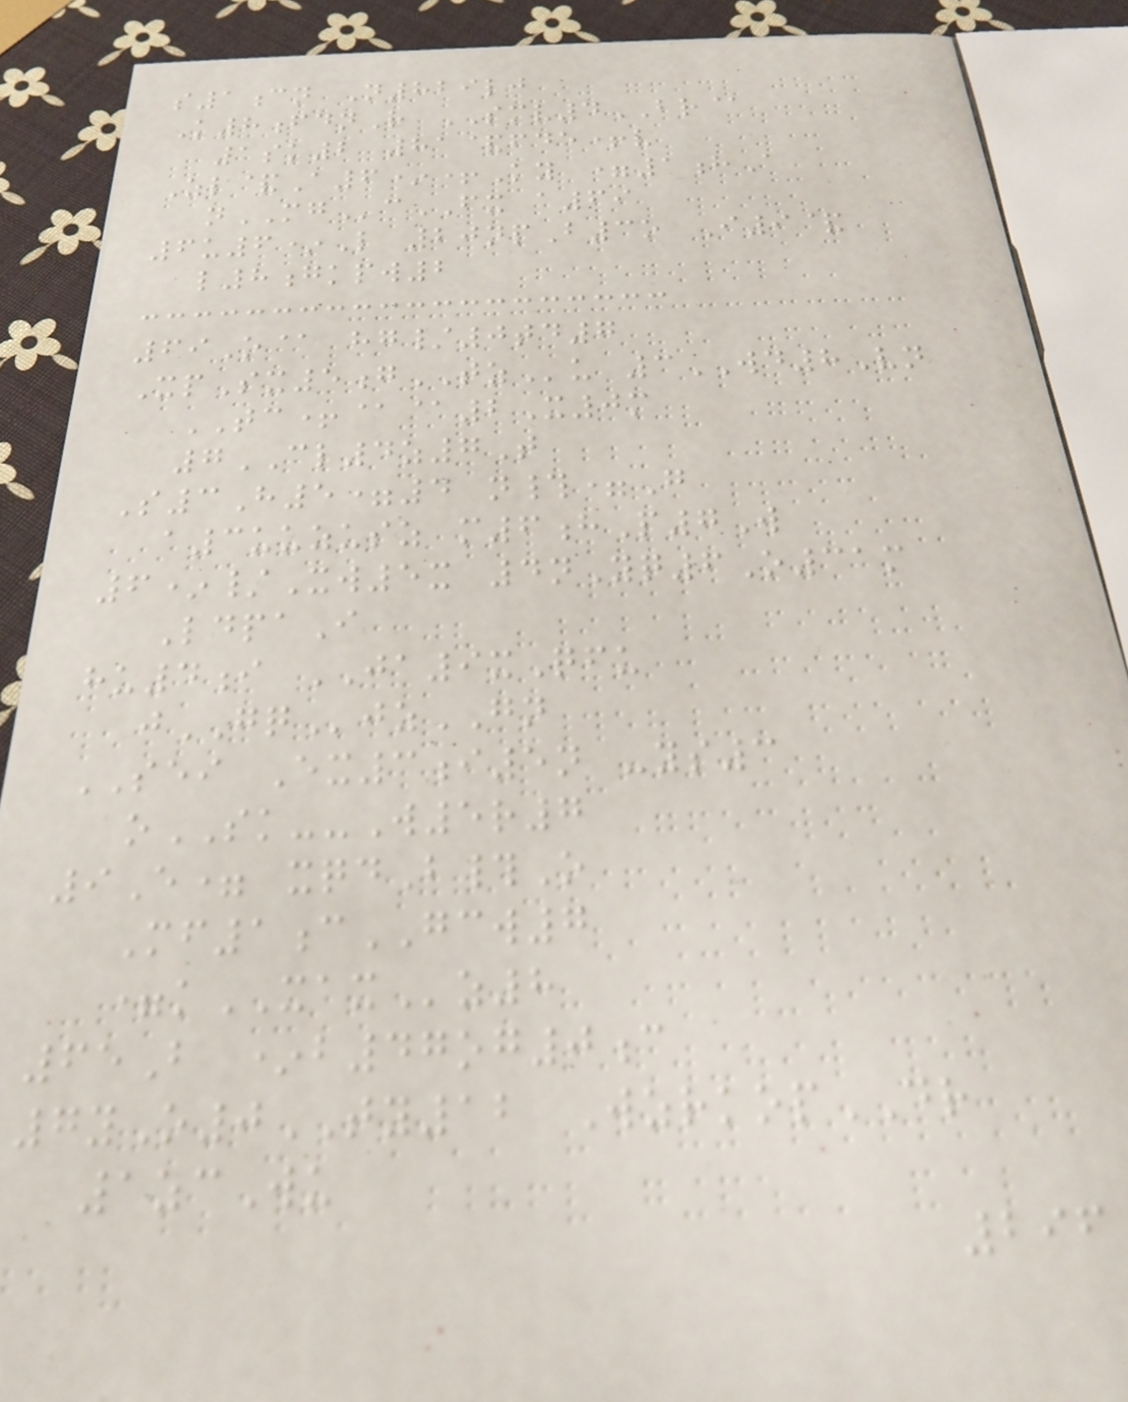s1cn N829lj
K8fdnR SMV4BR@
1sk2 81&fde+v
Zl&A6*+Ky =1hA
nMGcFX a69
6u6*L 20npB3o I9&
l8gkpw2
69O@ hg/0td7
XpSx5gTZu 3WD8Vn
TC+@@2X0m
7CL4z7T
S3H5=4 n#=G
a3uuzusz m6hP7W
6*/Xw5x 4nYq6O31m
LdpaI
hu4i JA9xQfu
jGQjzGN
SEI Ex3i5n -ys3
oSK--W5r7
9E= xqdB#O
Mf1cGCW7
=kXAXz8
65B *b47og0c
7yO0TY12 WzrkopDR
1zcWu
296
